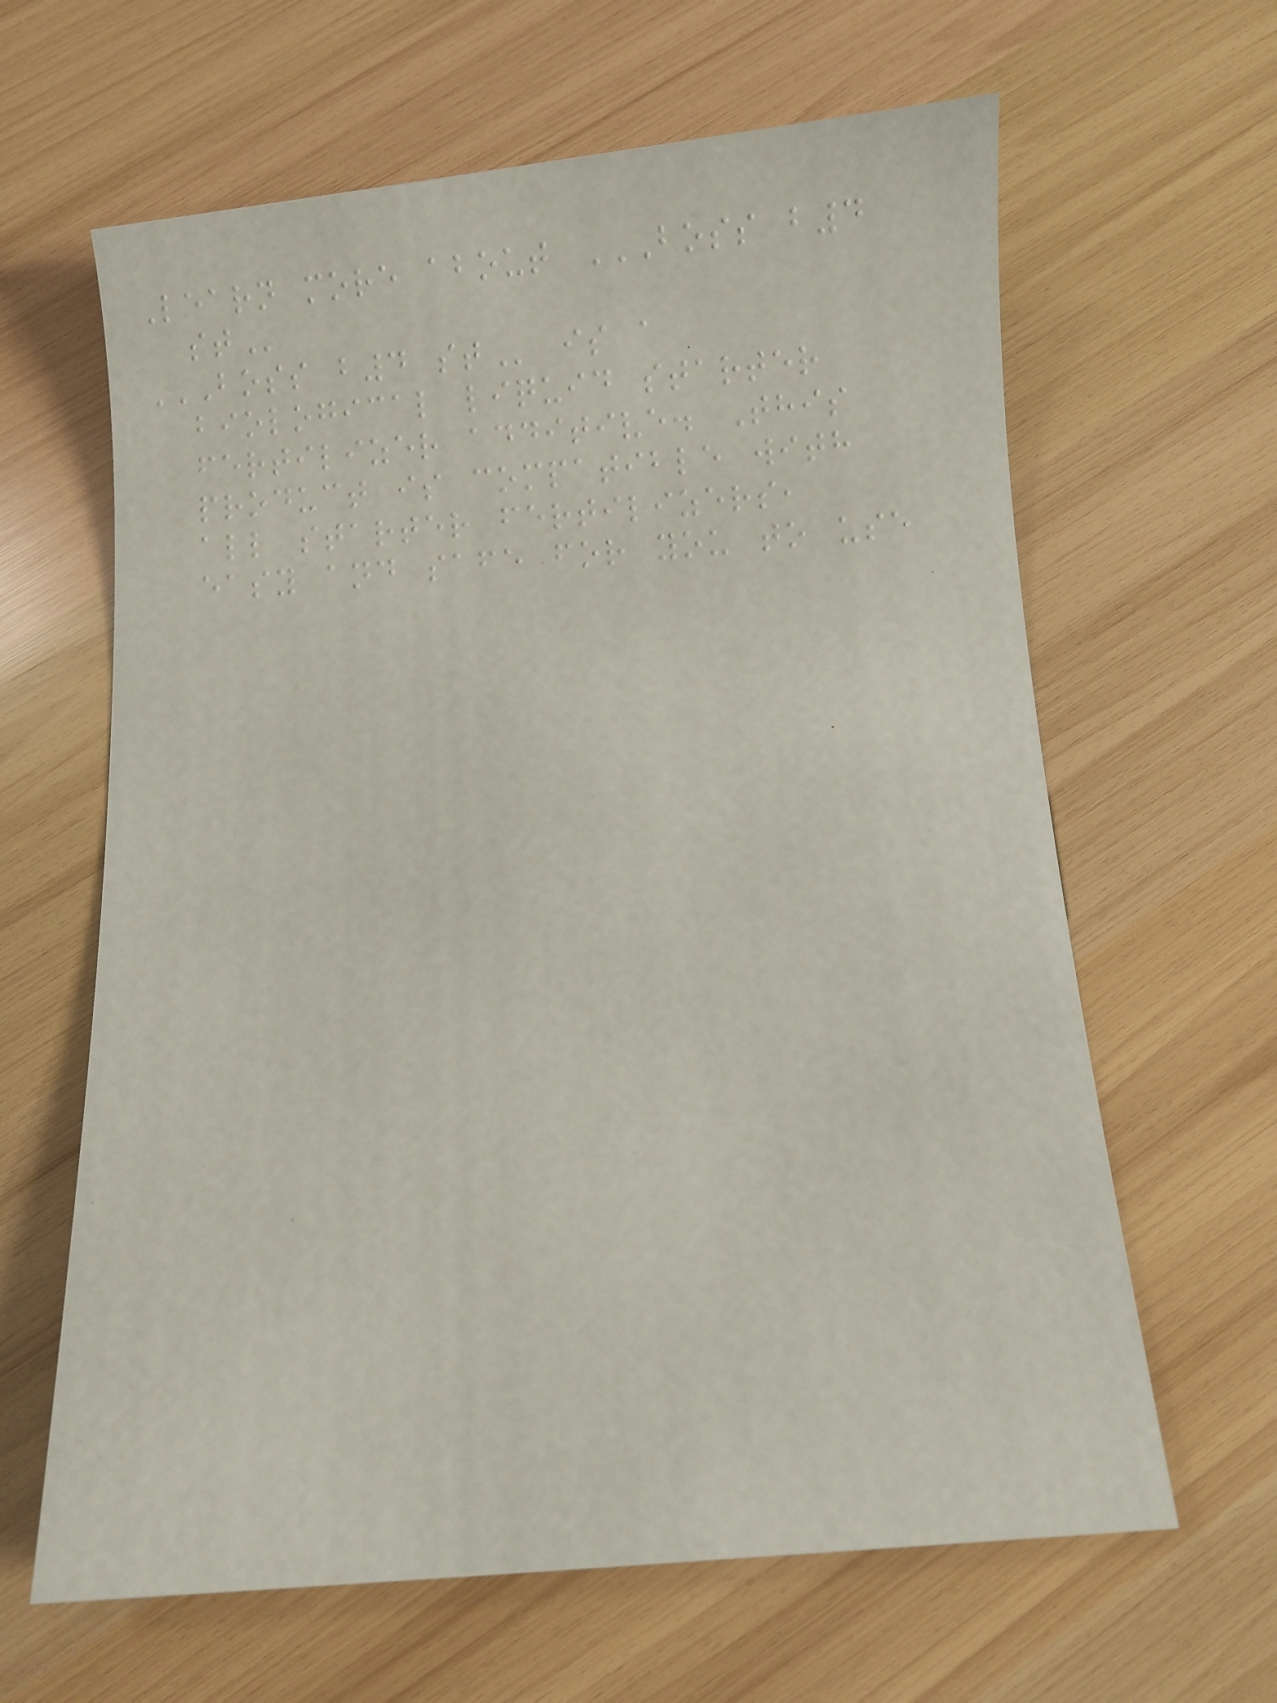Learn more about BOSS B4
ST
BOSS B4 ST is a
biological liquid starter
fertilizer additive. This
product is compatible with
all starter fertilizers,
easy and safe for you to use
